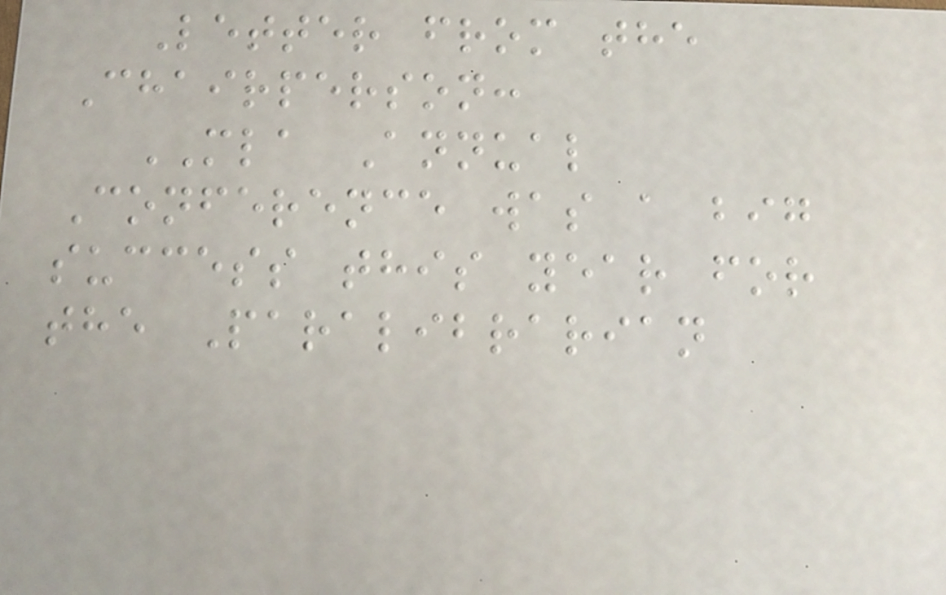Letter from the
Chairperson:
MLA Annual
Conference was a big
success this year for
the Paralibrarian
